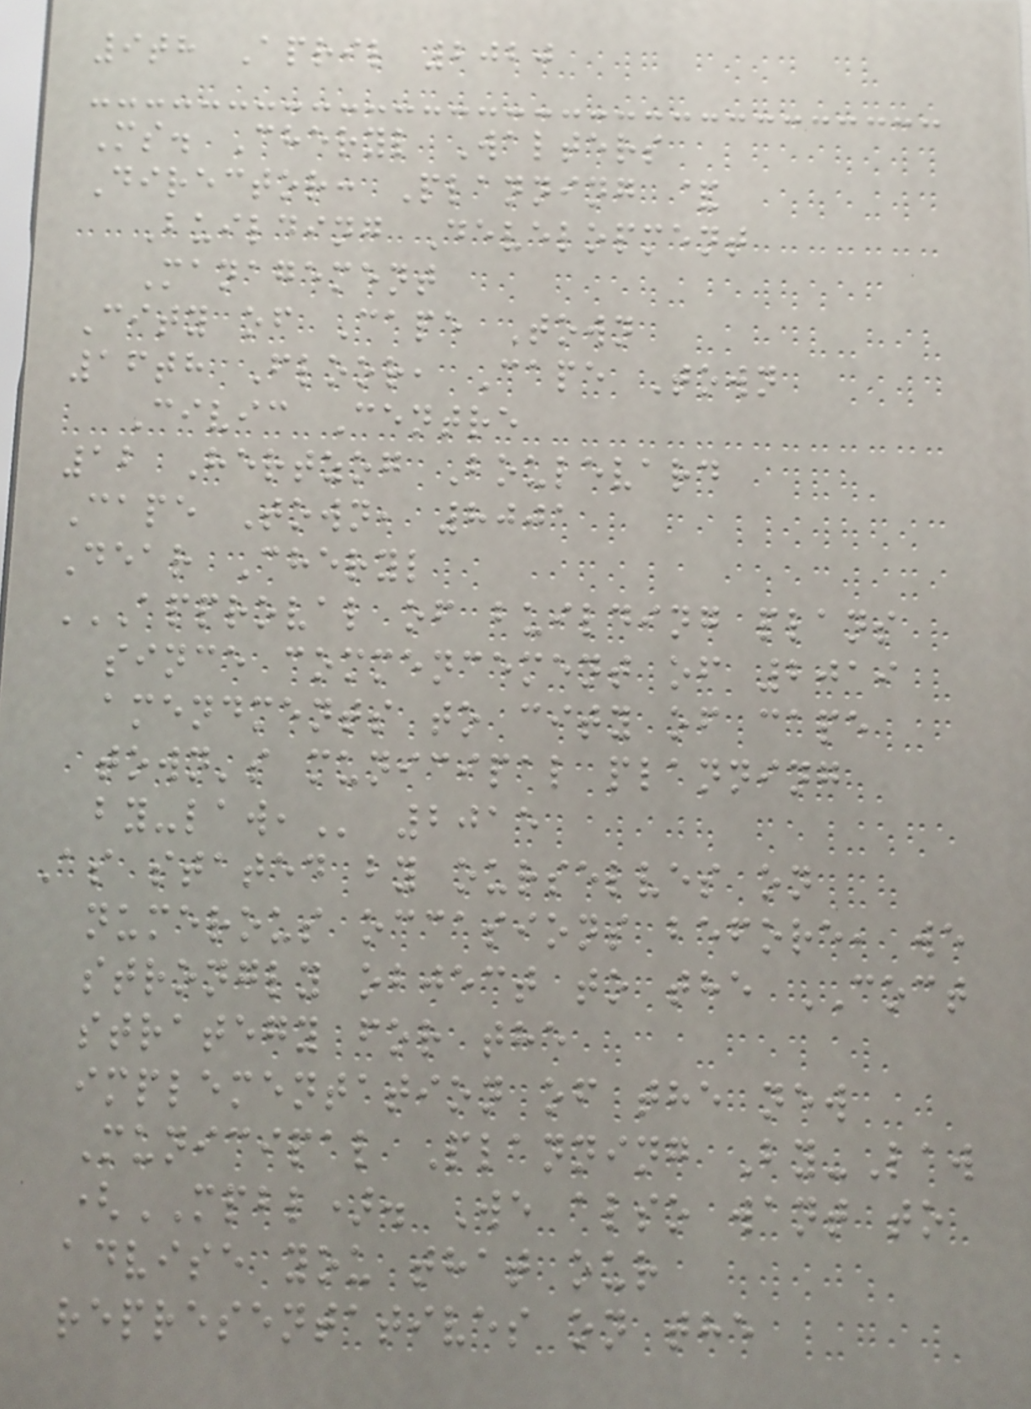9th April 2020
Ms. Cheryl Walters
Director: Planning &
Building Development
Management
City of Cape Town
16th Floor, Cape Town
Civic Centre
12 Hertzog Boulevard
Cape Town, 8001
Dear Cheryl
APPROVAL OF BUILDING PLANS
SINCE COMMENCEMENT OF 2019
AMENDMENTS TO CITY OF CAPE
TOWN'S MUNICIPAL PLANNING
BY-LAW, 2015
As stated by ourselves on
numerous occasions before, we
strongly object to the COCT
strategy for the
implementation of the new
Municipal Planning By-Law
(MPBL). We also want to
advise you that our
representatives on the
